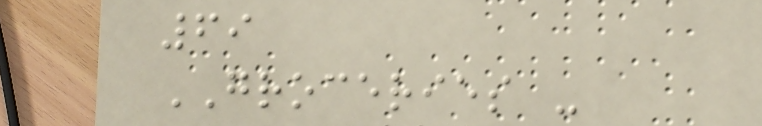69
GROCERIES -
